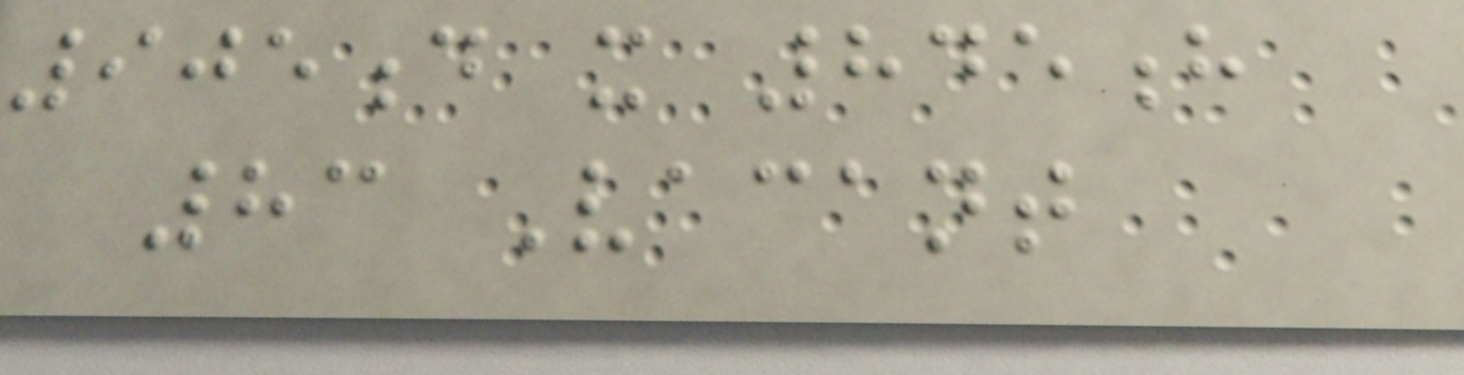905d x 845h
83 Vacant
